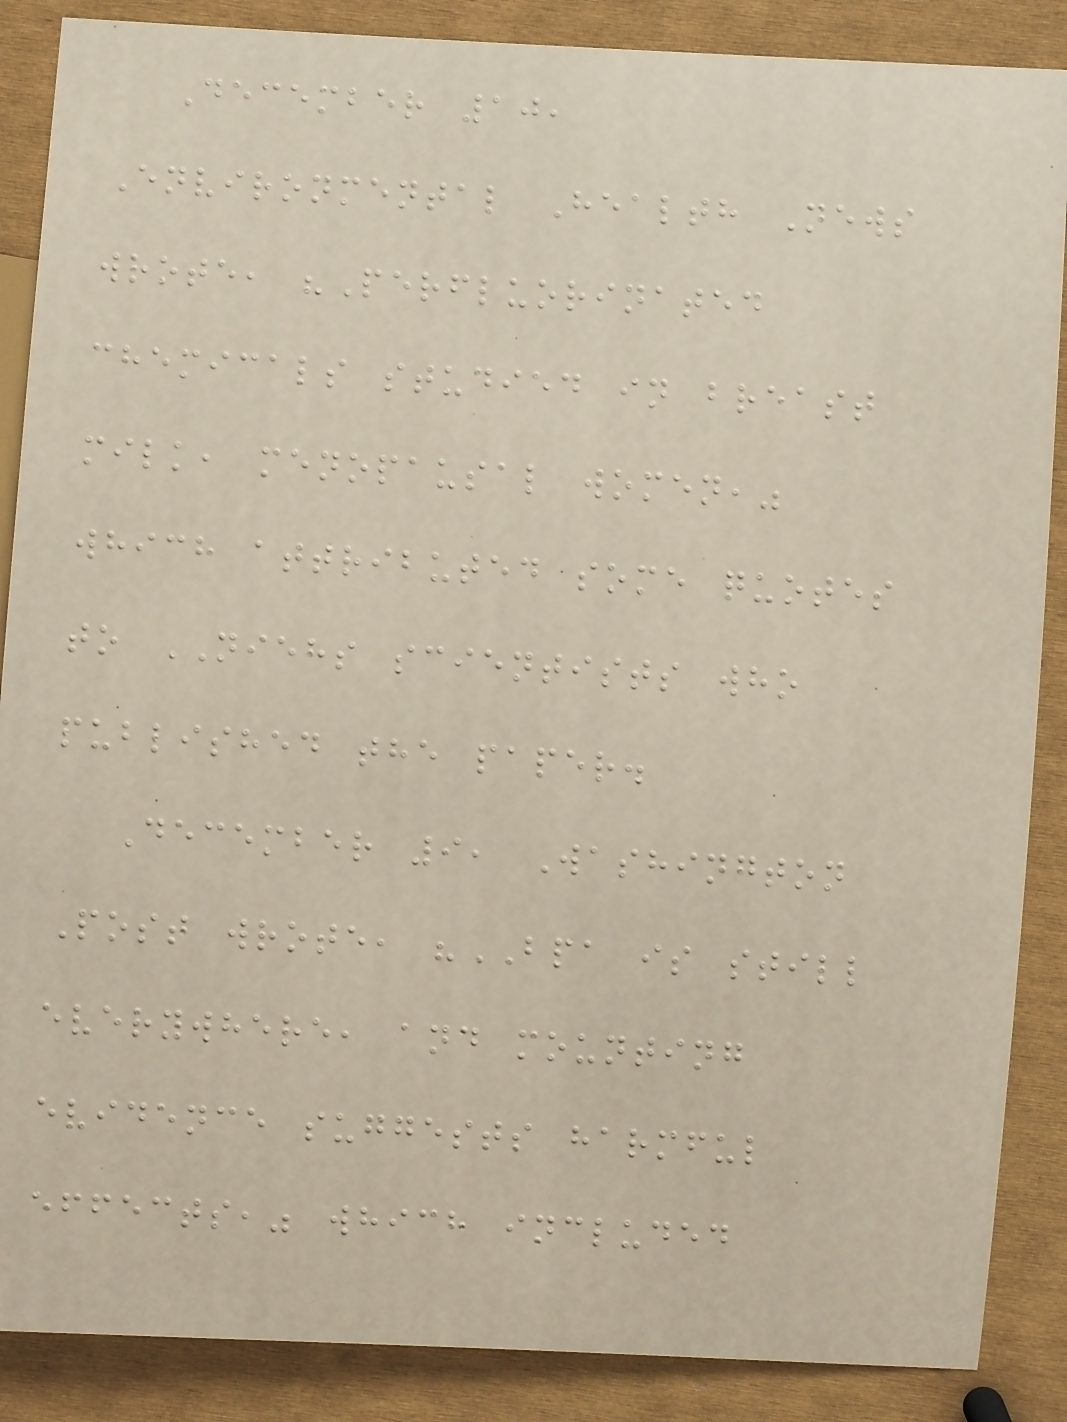December 10,
Environmental Health News
wrote, "Perfluorinated
chemicals studied in breast
milk, menopausal women,"
which attributed some quotes
to NIEHS scientists who
published the paper.
December 9, Washington
Post wrote, "BPA is still
everywhere, and mounting
evidence suggests harmful
effects," which included
